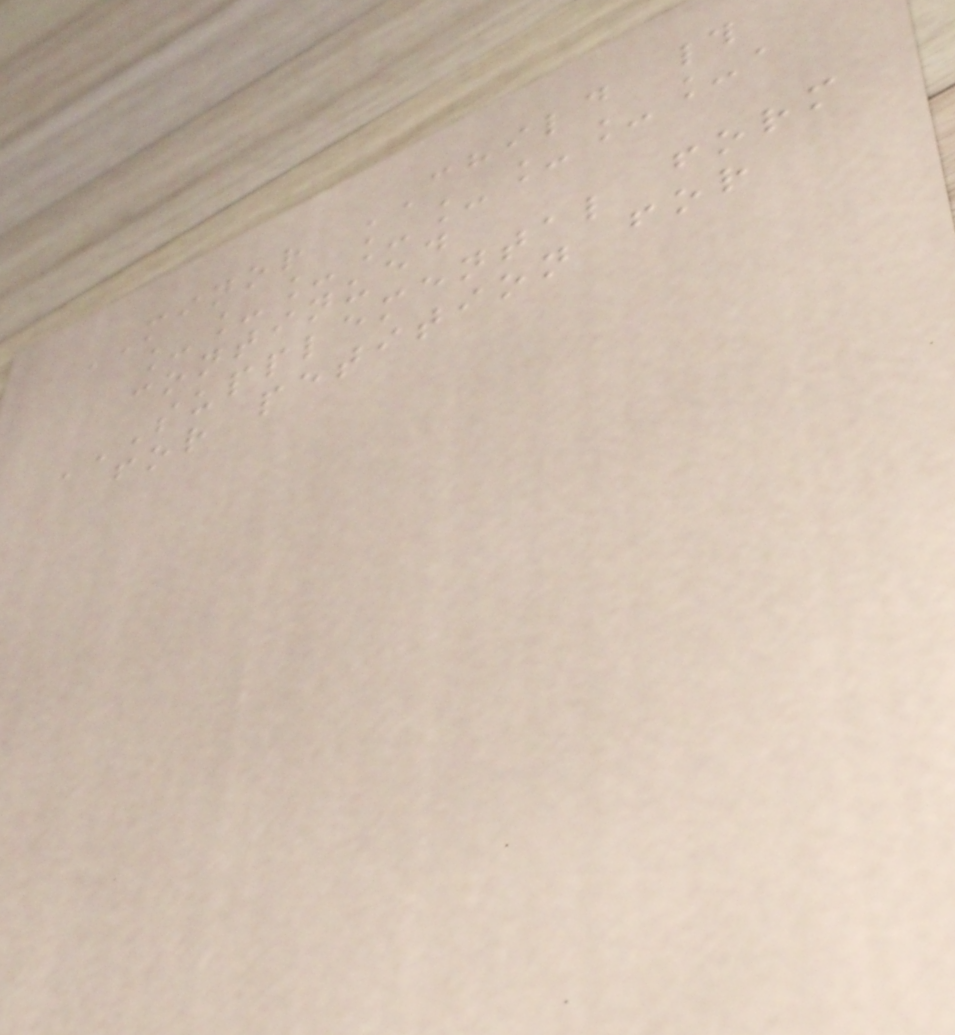MINOR CHILD #
________,
continued
SUPPLEMENTAL FORM
FOR PETITION FOR
